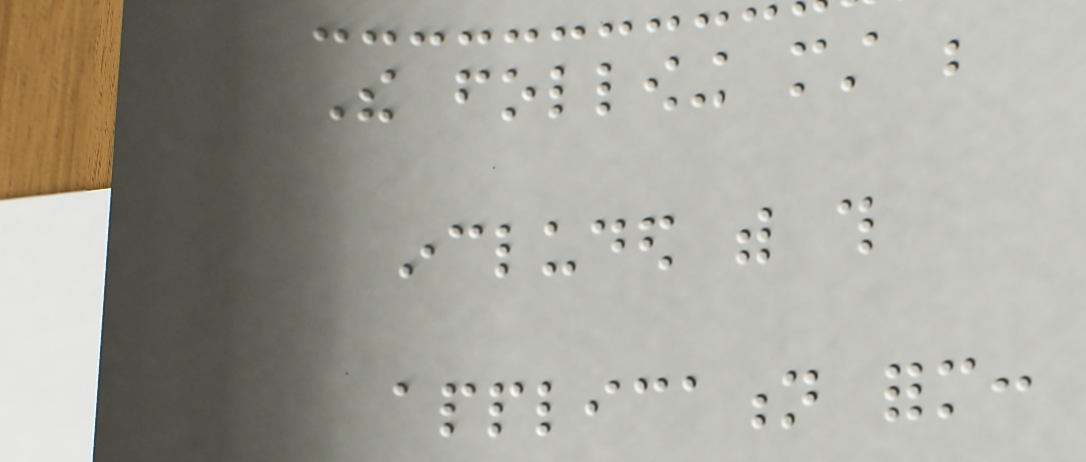The following must be
included with this
application form:
